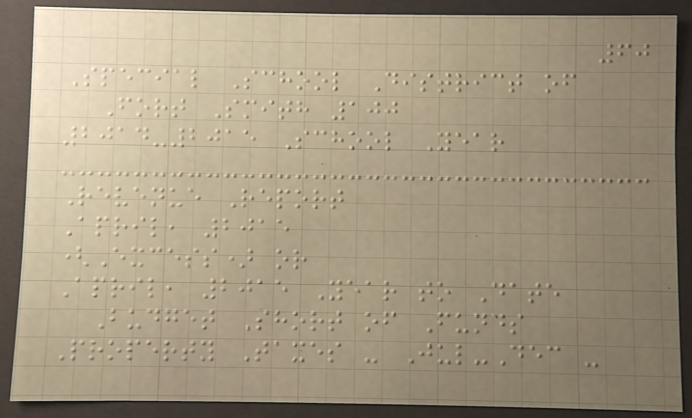60
Special School District of
Fort Smith 100
2014-2015 School Year
Revenue Report
April, 2015
(Excess) or
April, 2015 Year to Date
Budget Short of Funds
Property Taxes - Jul-Dec -
